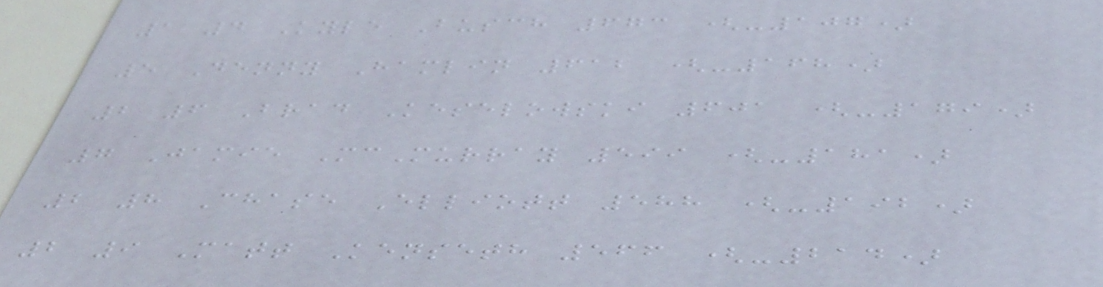1 4 Kyle Busch 673 (-107)
5 Denny Hamlin 612 (-168)
2 6 Brad Keselowski 601 (-179)
7 Jamie McMurray 599 (-181)
2 8 Chase Elliott 588 (-192)
2 9 Matt Kenseth 566 (-214)
